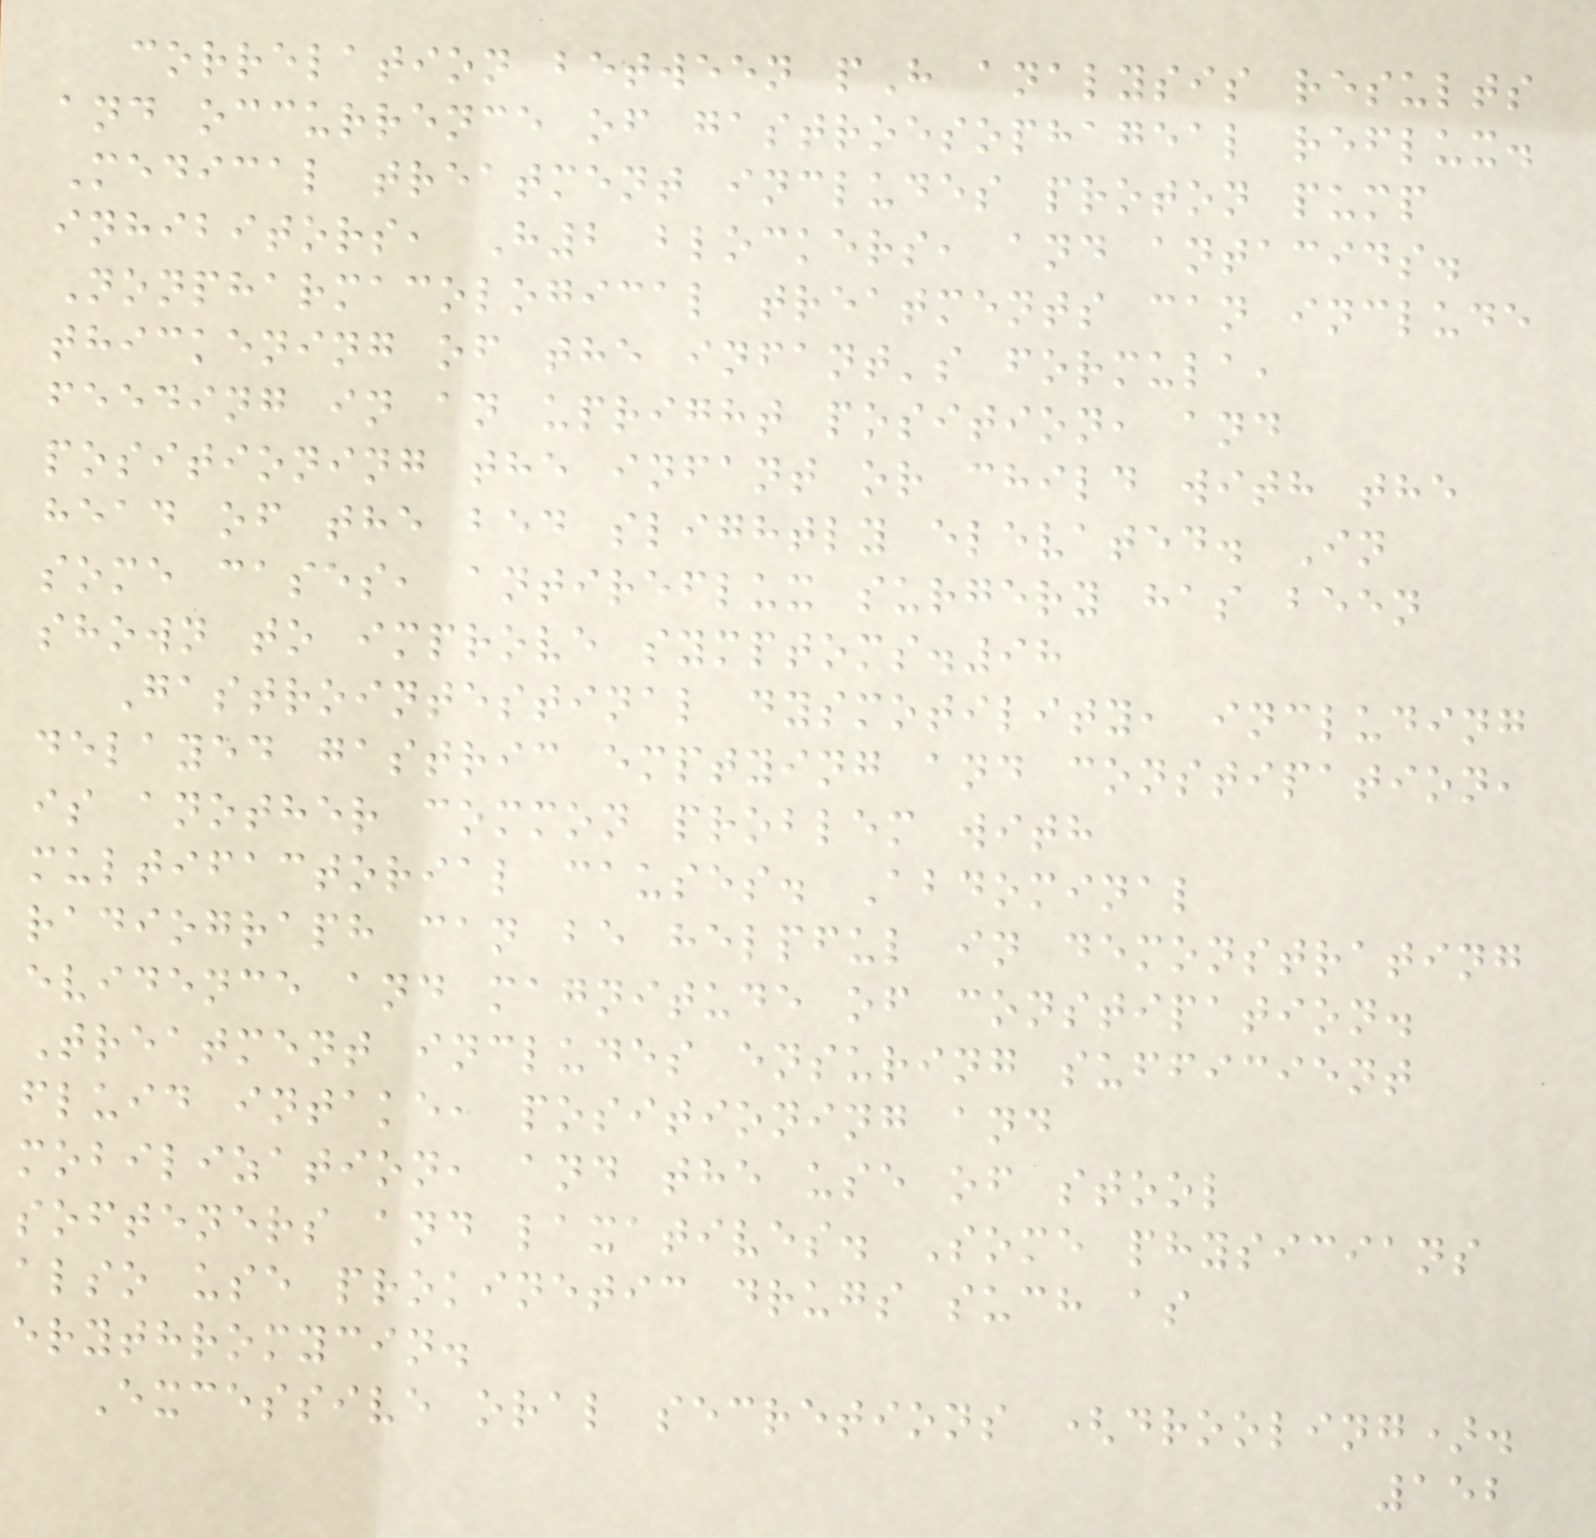correlation between pH analysis results
and occurrence of gastroesophageal reflux.
Medical treatment includes proton pump
inhibitors, H2 blockers, and antacids.
Nonpharmacological treatments can include
thickening of the infant's formula,
feeding in an upright position, and
positioning the infant or child with the
head of the bed slightly elevated. In
some cases, antireflux surgery has been
shown to improve symptoms.98
Gastrointestinal dysmotility, including
delayed gastric emptying and constipation,
is another common problem with
multifactorial causes. Abdominal
radiograph can be helpful in demonstrating
evidence and magnitude of constipation.
Treatment includes ensuring sufficient
fluid intake, positioning and
mobilization, and the use of stool
softeners and laxatives. Some physicians
also use prokinetic drugs such as
erythromycin.
Excessive oral secretions (drooling).
152
